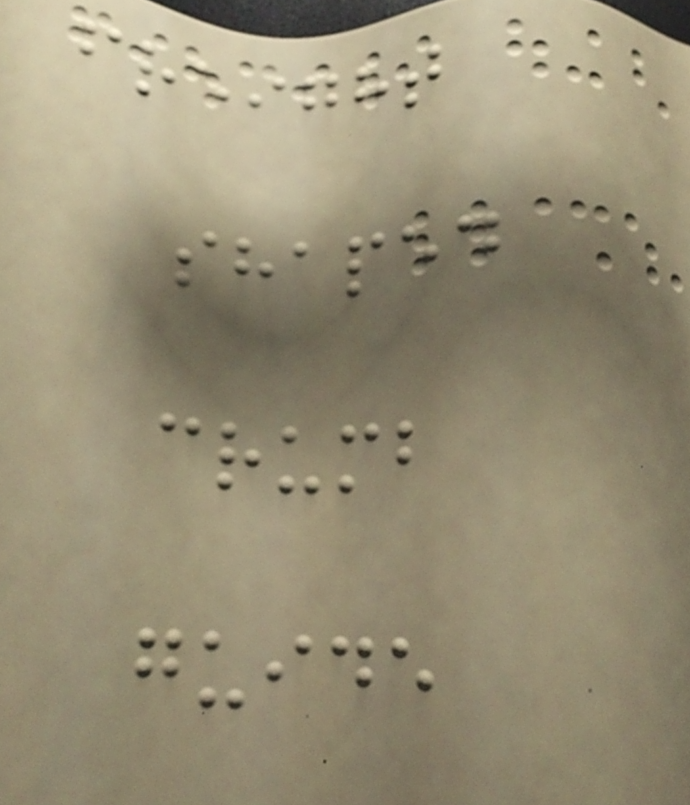freight
shaped
crumb
guide
